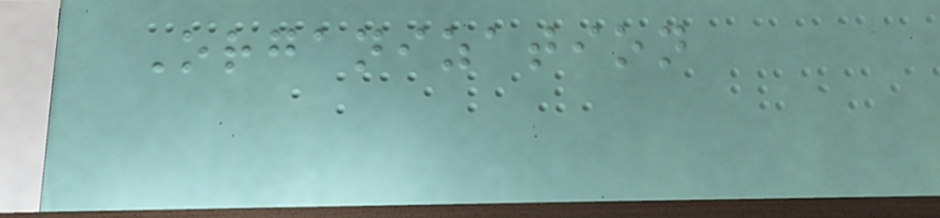Organization
